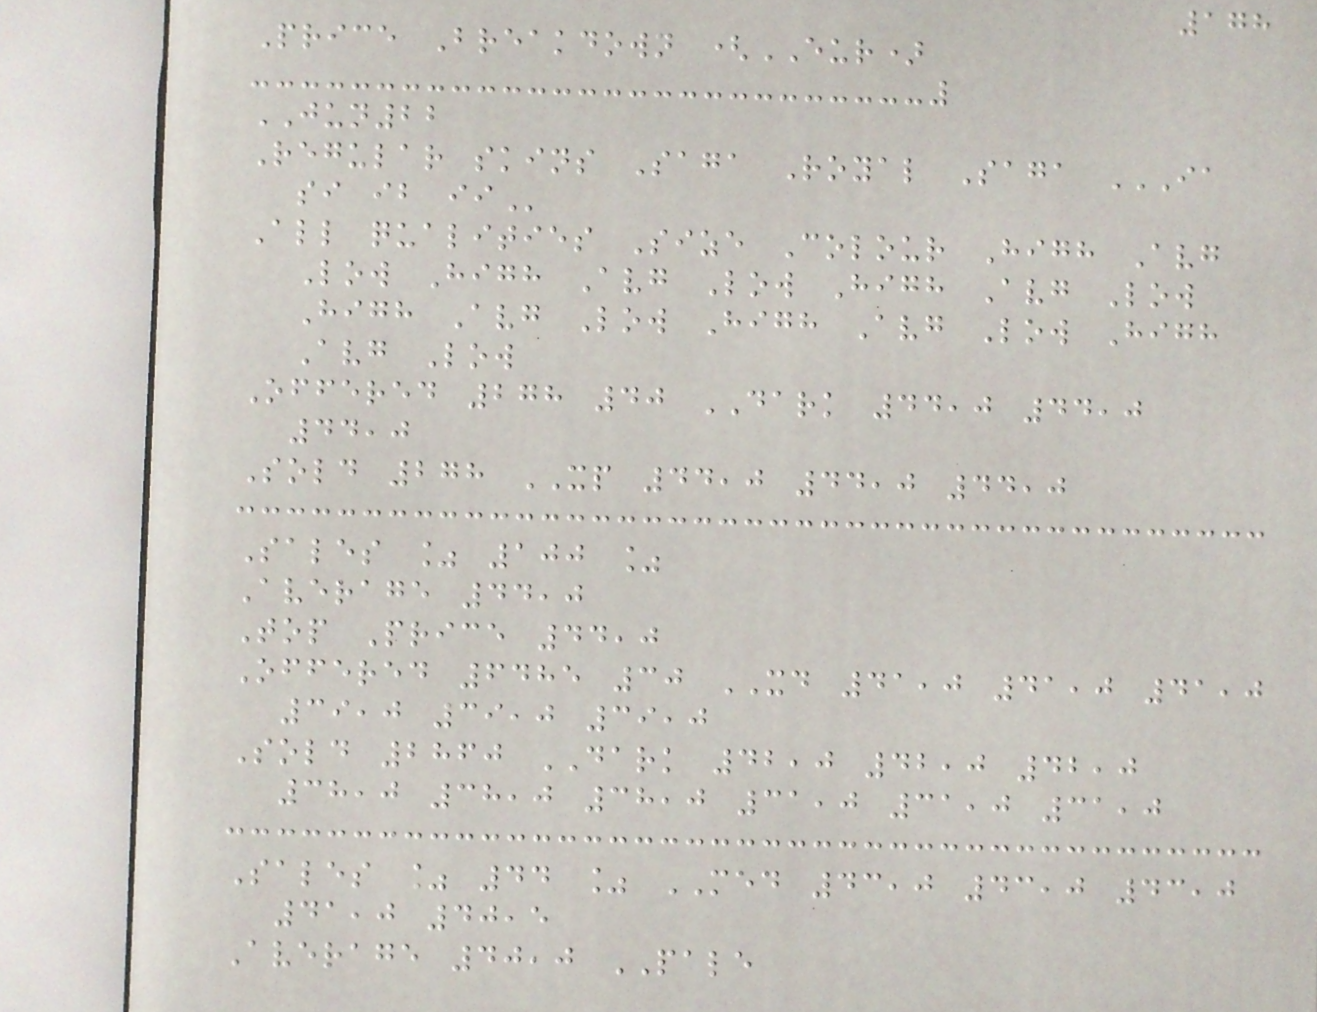178
Price Breakdown (EUR)
JUN22
Regular skins Saga Royal Saga IA
SI IB II
All qualities Size Colour High Avg
Low High Avg Low High Avg Low
High Avg Low High Avg Low High
Avg Low
Offered 278 40 DARK 44,0 44,0
44,0
Sold 278 XP 44,0 44,0 44,0
Sales % 100 %
Average 44,0
Top Price 44,0
Offered 6485 30 XD 41,0 41,0 41,0
39,0 39,0 39,0
Sold 2860 DARK 42,0 42,0 42,0
38,0 38,0 38,0 31,0 31,0 31,0
Sales % 44 % MED 43,0 43,0 43,0
41,0 40,5
Average 40,0 PALE
